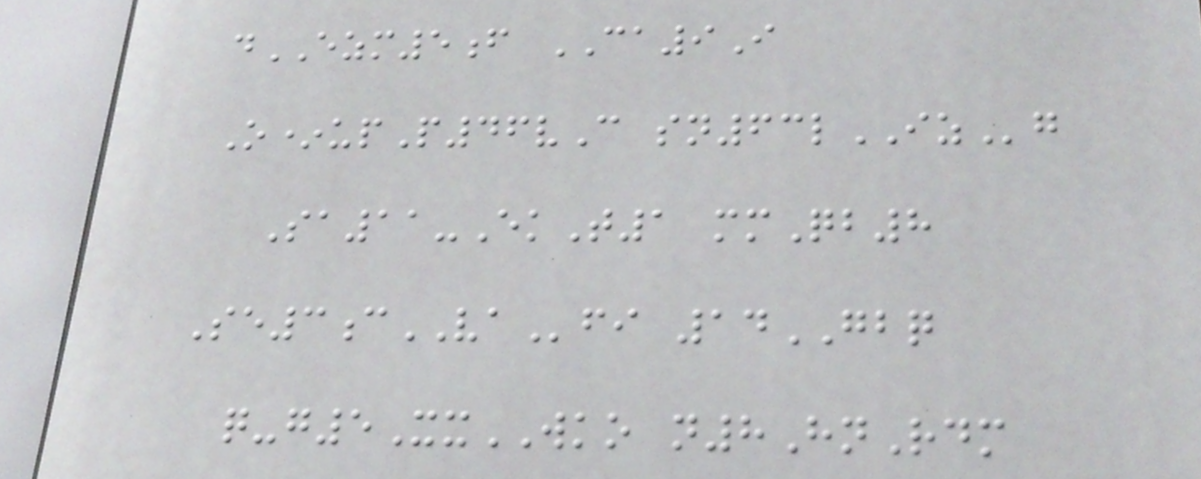dEZM5f CA9I
O*upP46vC sn63lIZg
Sa11-EkT1 mmQb8
Se3cVAfi 14GBQ
q-g5XxWKO n8HnRdm
